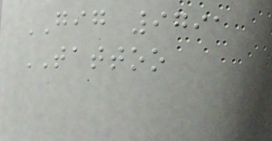GIG 9791
TATTOO
